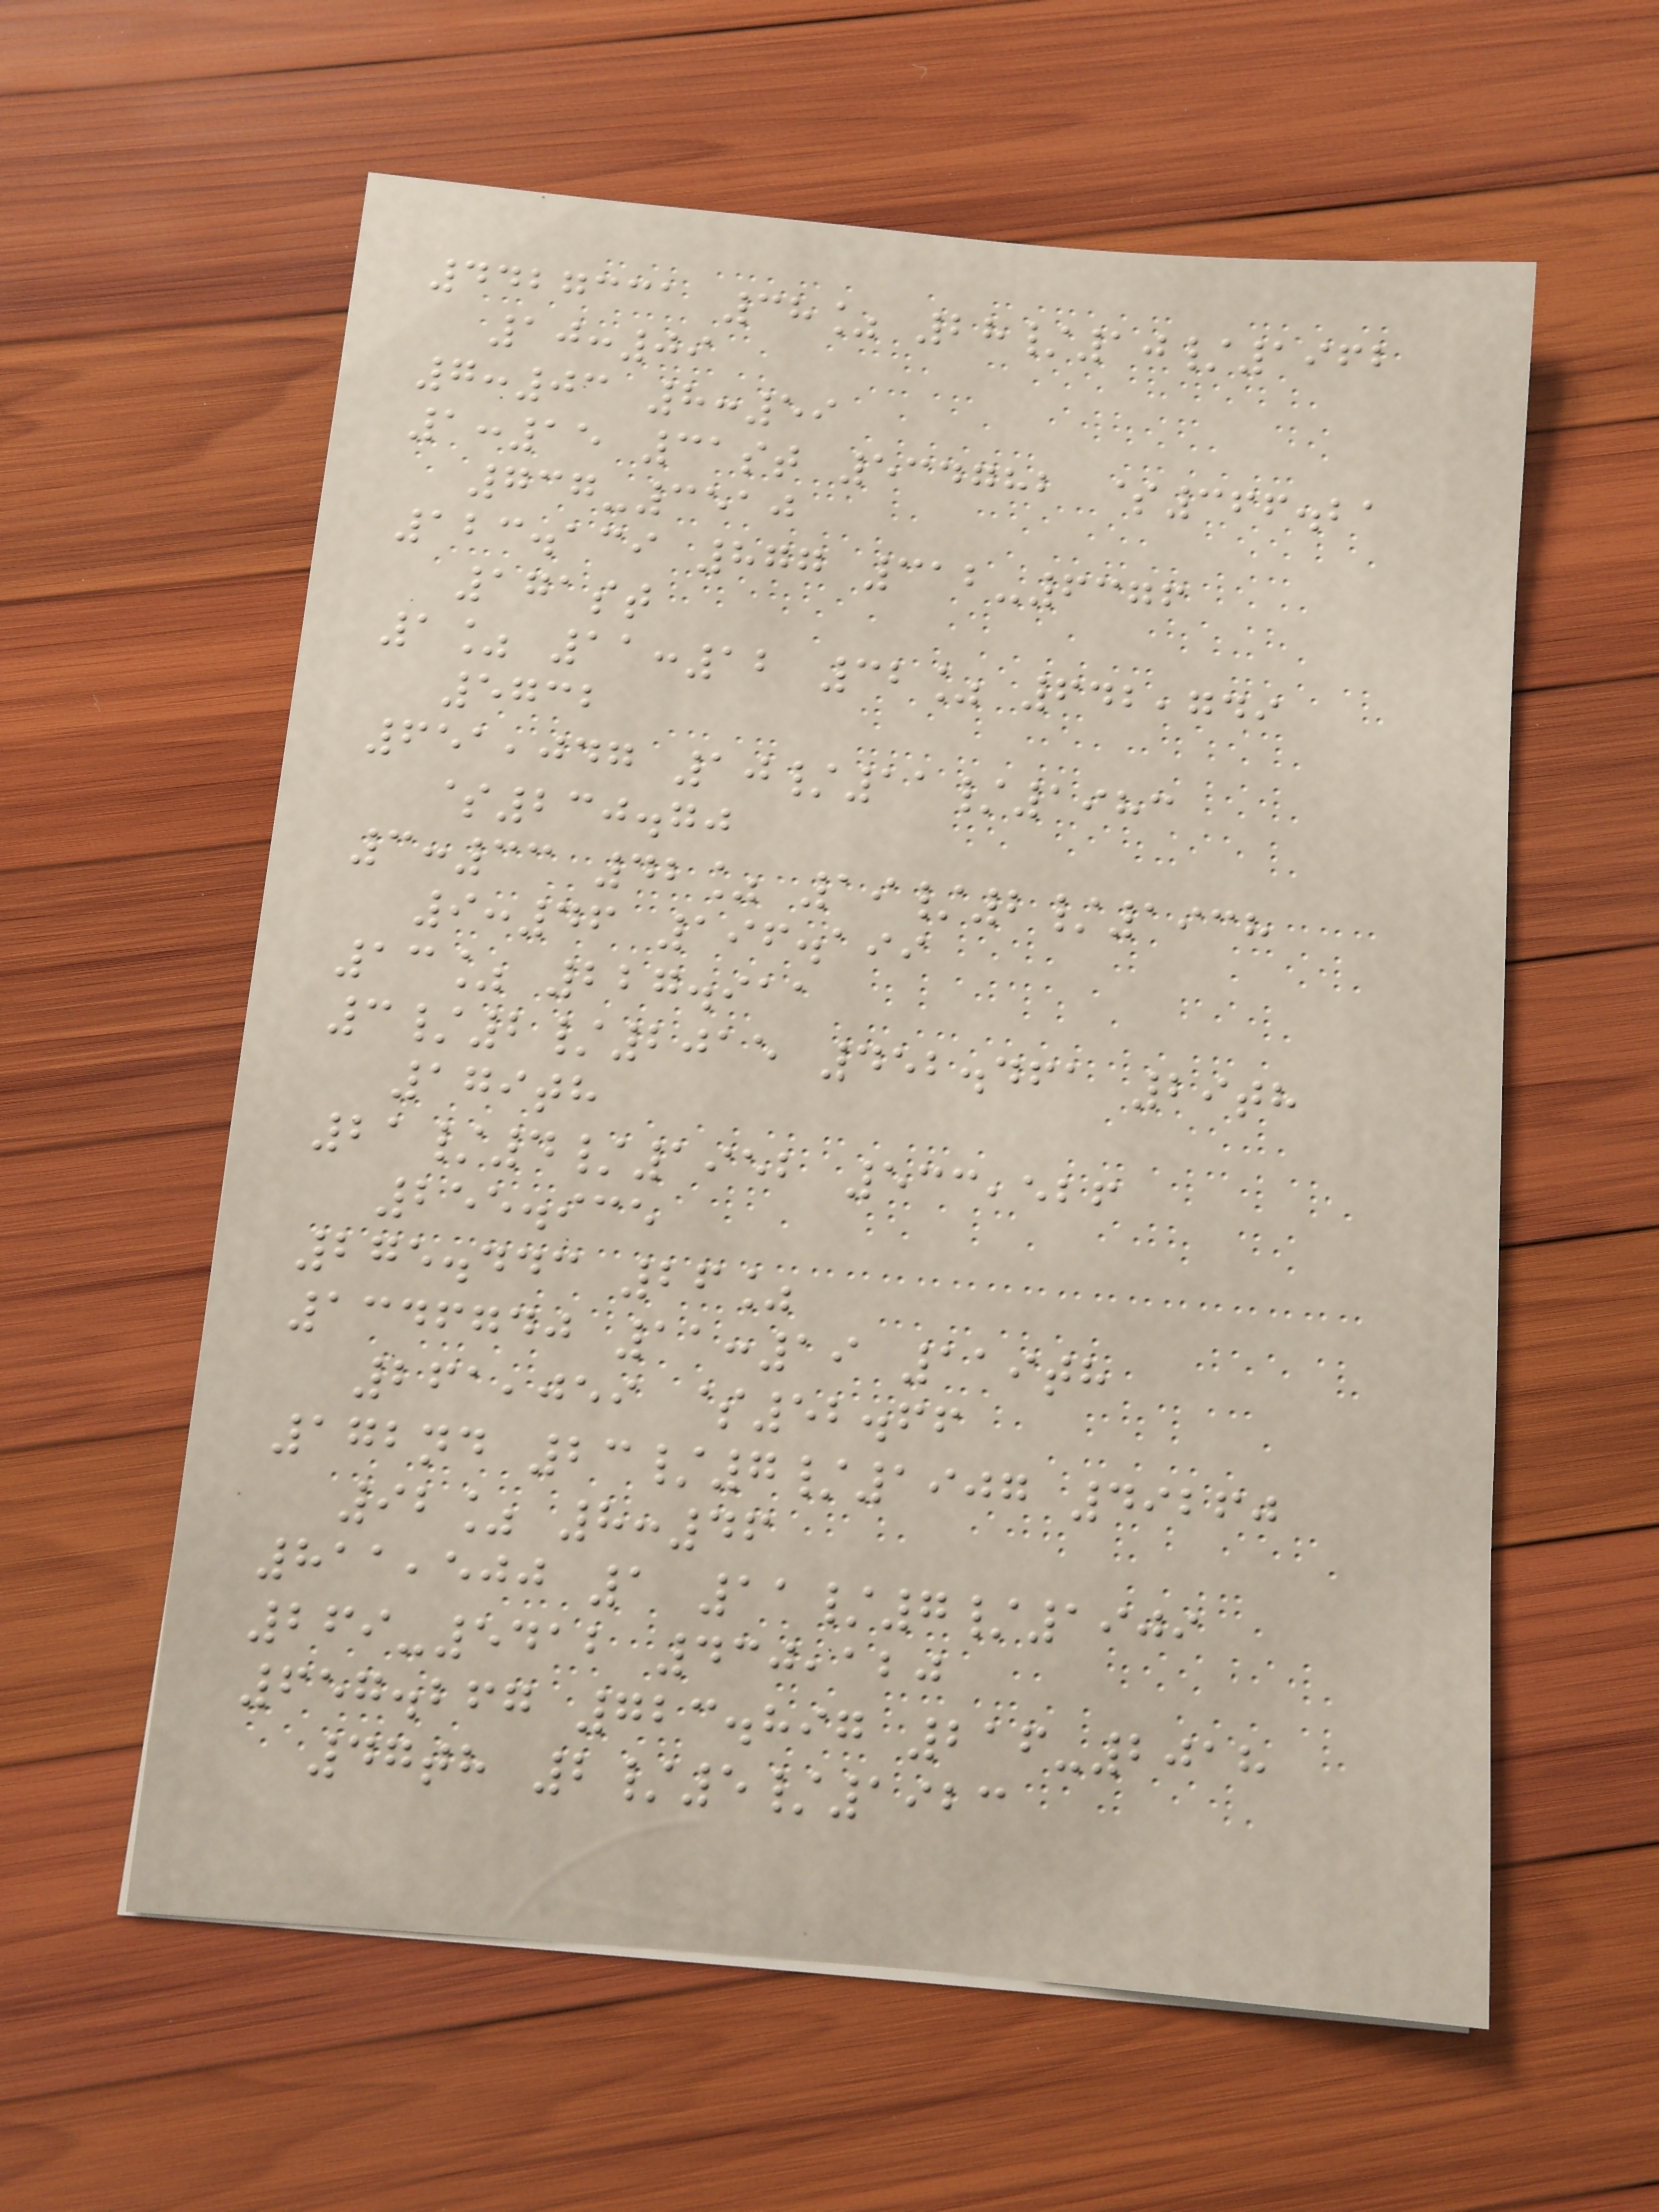4427331 38% 28/10/1962
10:09
7:03 8:59
1:15 31st 534782 $366.21
737-3510
123.139 877 312-6376
171st
1% 11:12 32% 642,749
5732
651,047 10/11/1983
$230.70
3:33 42% 19/2/1938
9:46 196.199
13% 227.911
3/2/2015 452.461 29th
179th
21/4/1952 533,526
255.935
275.443 26%
1346740 11:19 119th
261,059 $52.66
172nd 23/7/1907 49260
92% 8:46
811,500 1 11/7/1909
269-5412 430,120
657.267 723.897 216-2018
47th 2/5/1923
